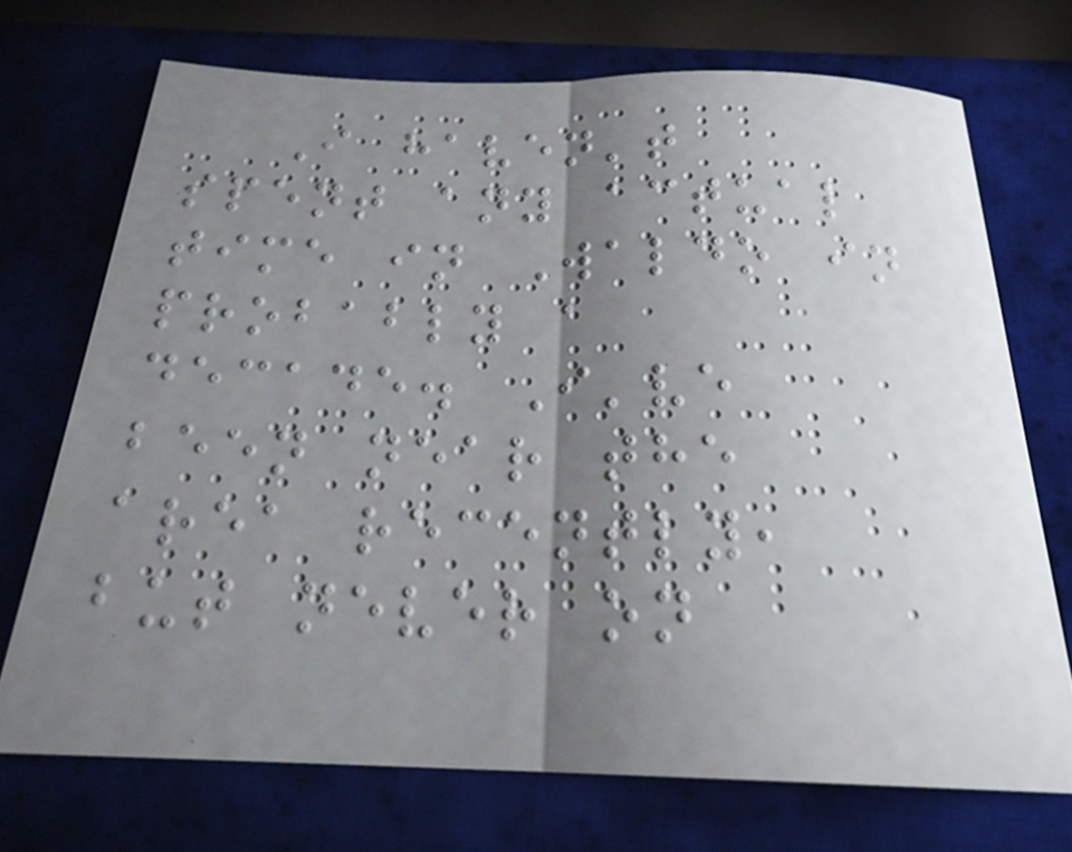I haven't
spent any actual
time in Waldo in
probably a
decade. I've
been near the
area recently,
but never on
